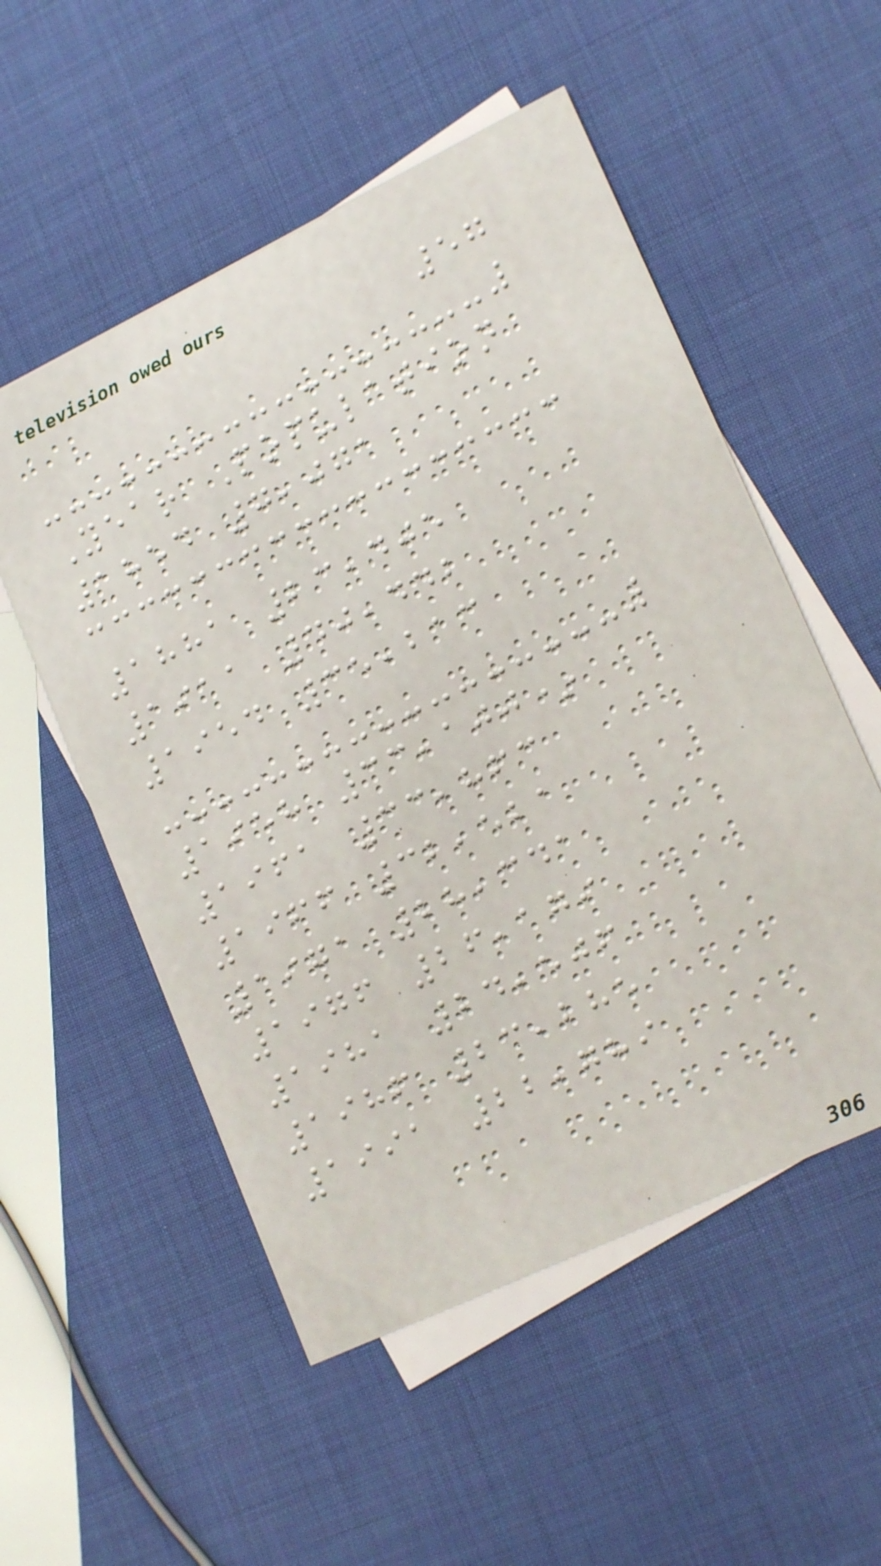57
Year Population
1854 7,071
1881 23,405
1911 40,442
1954 35,213
1958 33,100*
1961 33,863
1966 32,521
1971 28,341
1976 26,179
1981 24,506
1986 23,285
1991 22,789
